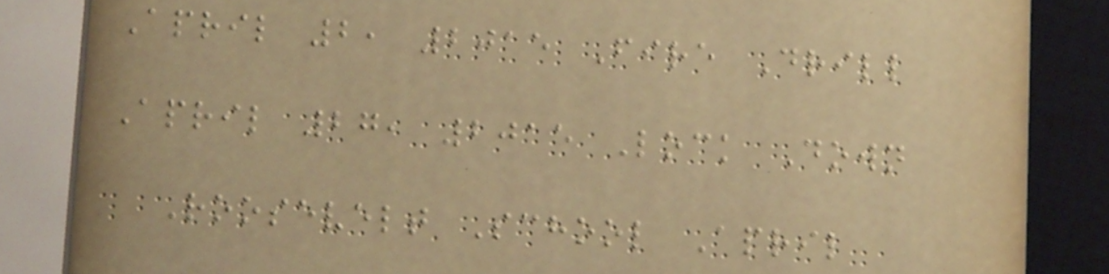April 2, 2015 Fire Drill
April 27, 2015 Lock Down
Roosevelt School April
